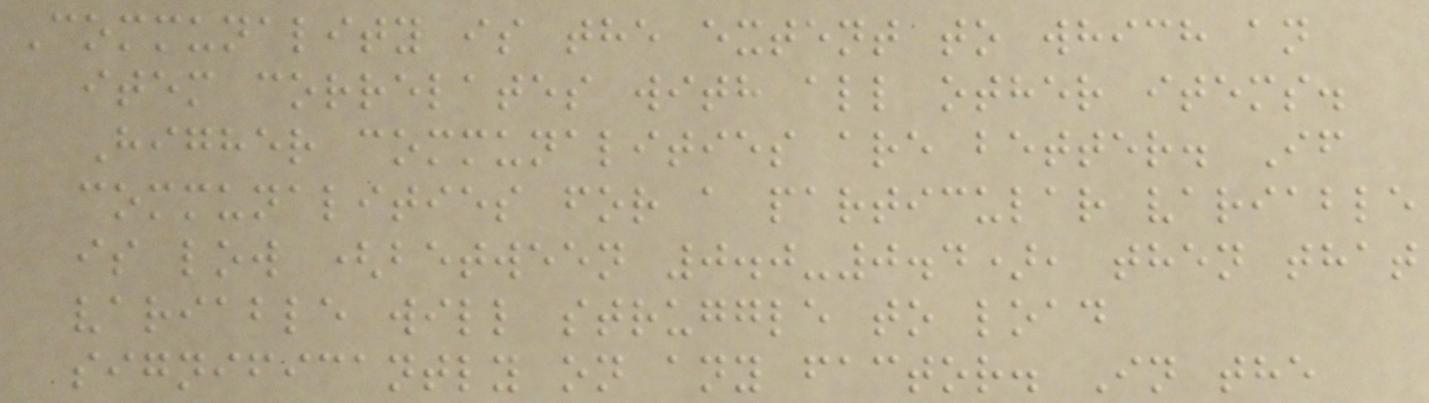Communality is the extent to which an
item correlates with all other items.
Higher communalities are better. If
communalities for a particular variable
is low (between 0.0-0.4), then that
variable will struggle to load
significantly on any factor. In the
